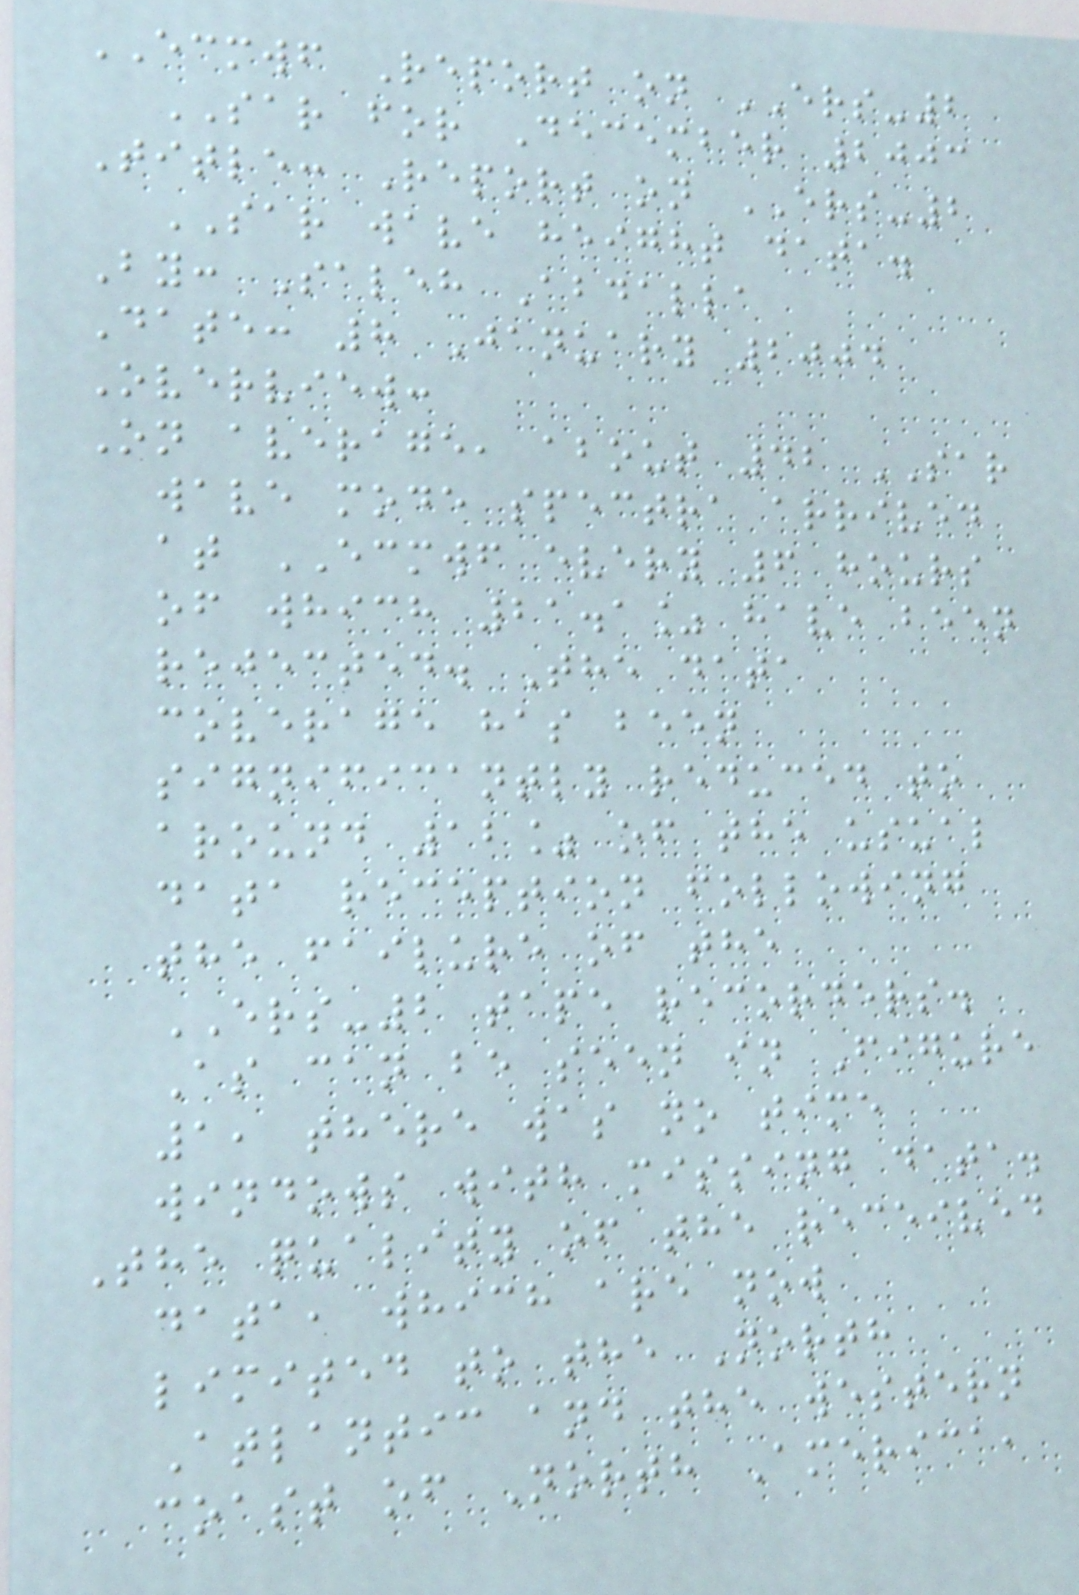ECMWF Report on ERS-2
SAR for December 2003
Title: Report on ERS-2
SAR wave height data.
By: Saleh Abdalla
Date: 8 January 2004
Overview:
On average, about 42 SAR
wave mode spectra arrived
at ECMWF every 6 hours
of which 21.1% have been
rejected. The data
coverage has been
significantly reduced to
around 12% of the usual
data reception following
the failure of the
ERS-2 tape recorders.
As can be seen in Figure
1, there was no time
windows with missing data.
The quality of the received
data, which are now
limited to the North
Atlantic and the western
coast of North America,
